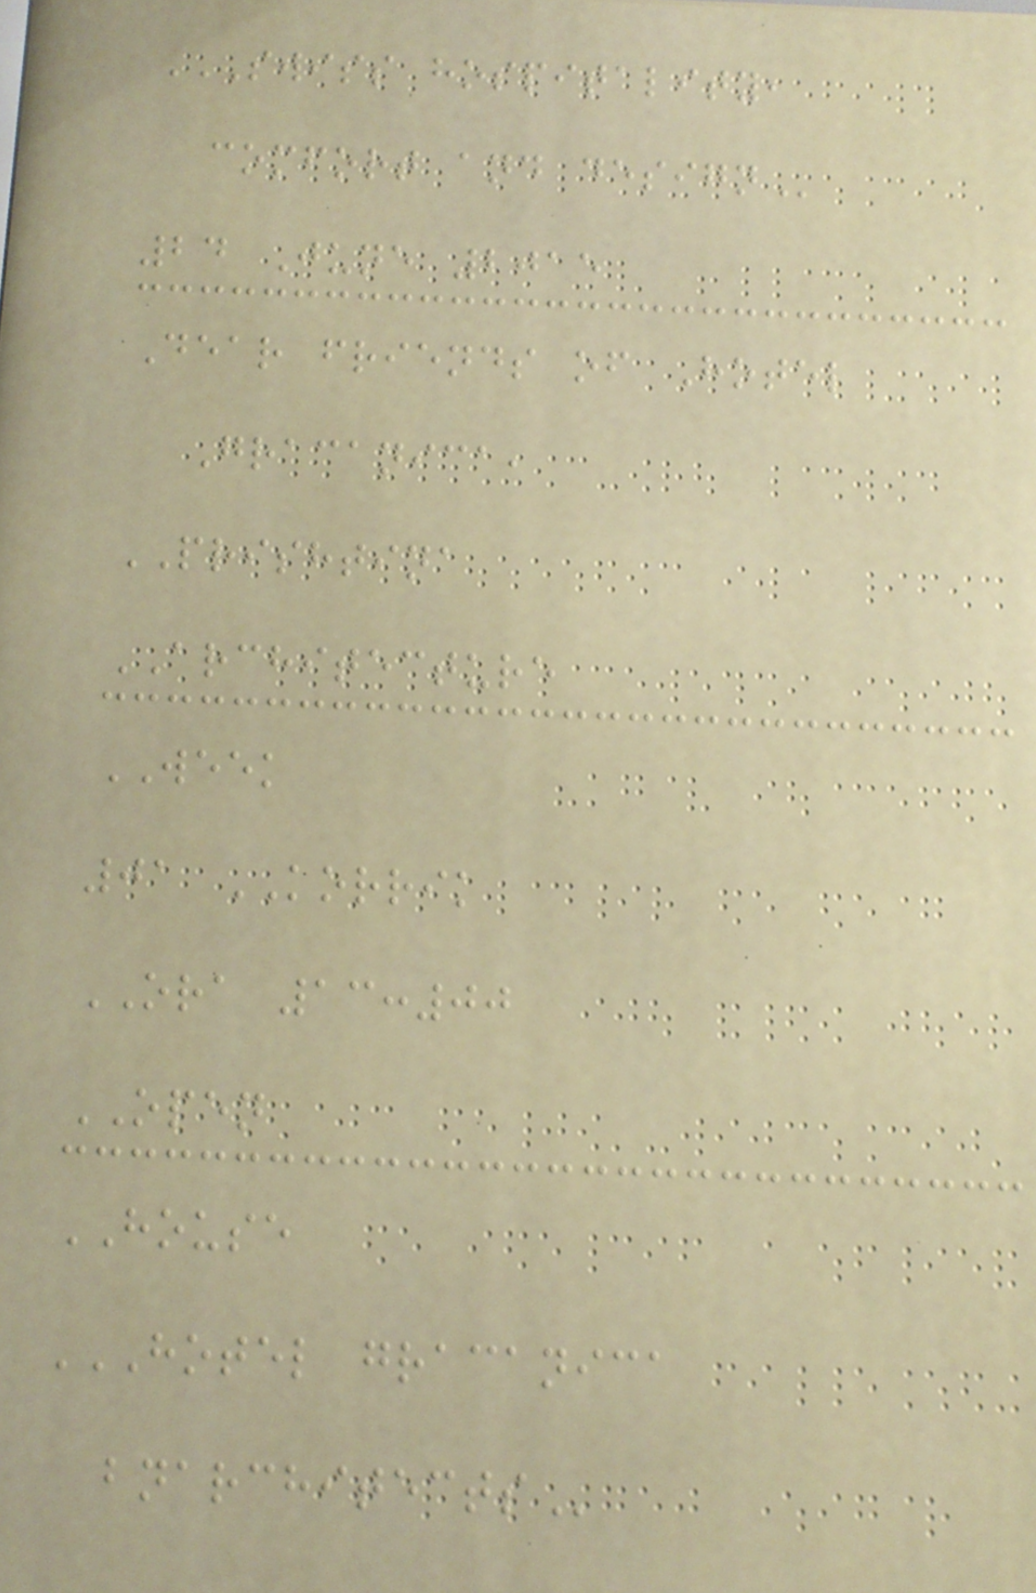SWISS HOSPITALITY,
COMFORT AND DESIGN
24 June 2015
Dear friends of Hotel
Gracanica,
PRISHTINA
ARCHITECTURE
WEEK
01 KORRIK
ORA 13:00
OPEN
HOUSE
HOTEL GRACANICA
BNARCHITECTS
